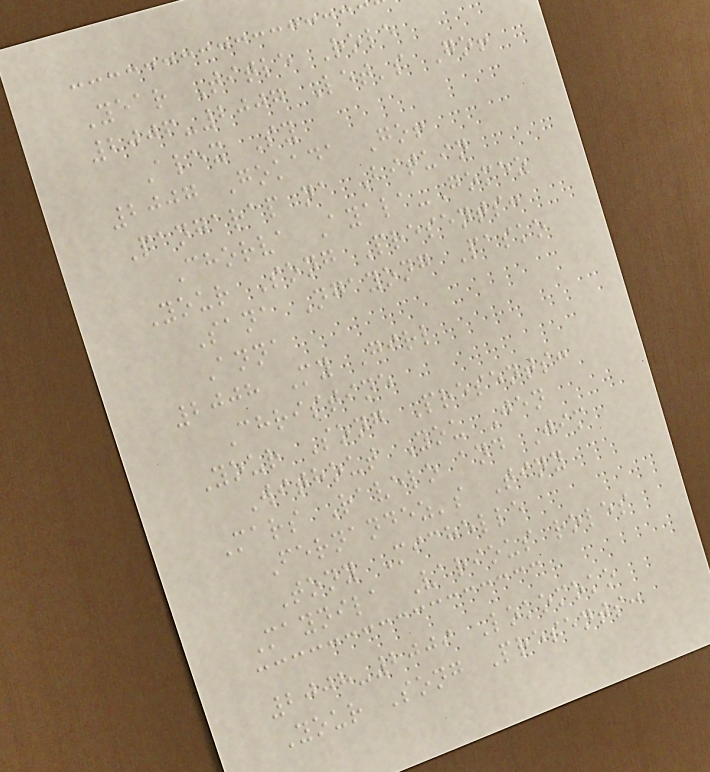Year Title Role
2006-2007 Let's Go!
Alex Sy
2007 Gokada Go!
Pangarap na Bituin
Chorva Ayala-Gomez
Your Song Presents:
Sana Ngayong Pasko
Anna
2008 My Girl
Christine
Your Song Presents:
Without You Jen
Mars Ravelo and Jim
Fernandez's Tiny
Tony Michelle
Maynila Various roles
2008-2009 Lokomoko
Your Song Presents:
